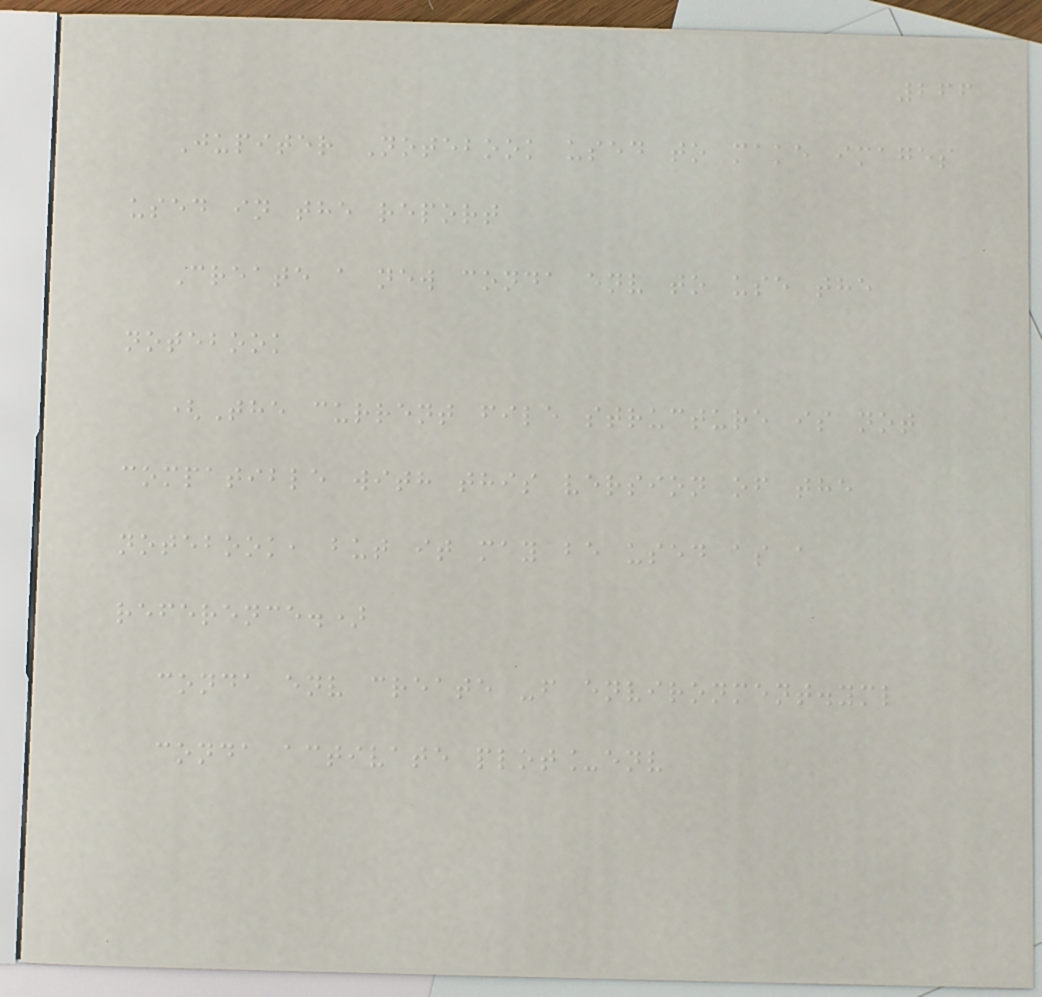266
Jupiter Notebook used to make images
used in the report
Create a new conda env to use the
notebook
(The current file structure is not
compatible with this version of the
notebook, but it may be used as a
reference.)
conda env create -f environment.yml
conda activate plot_env
